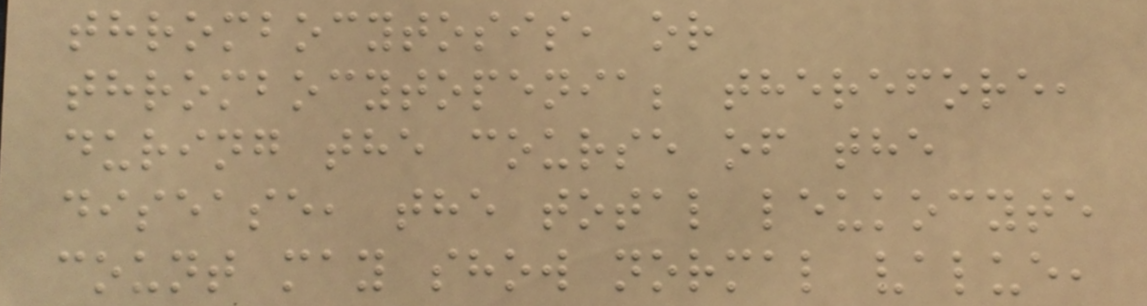thrombocytosis, or
thrombocytopenia; therefore,
during the course of the
disease, the total leukocyte
count may show normal value,
